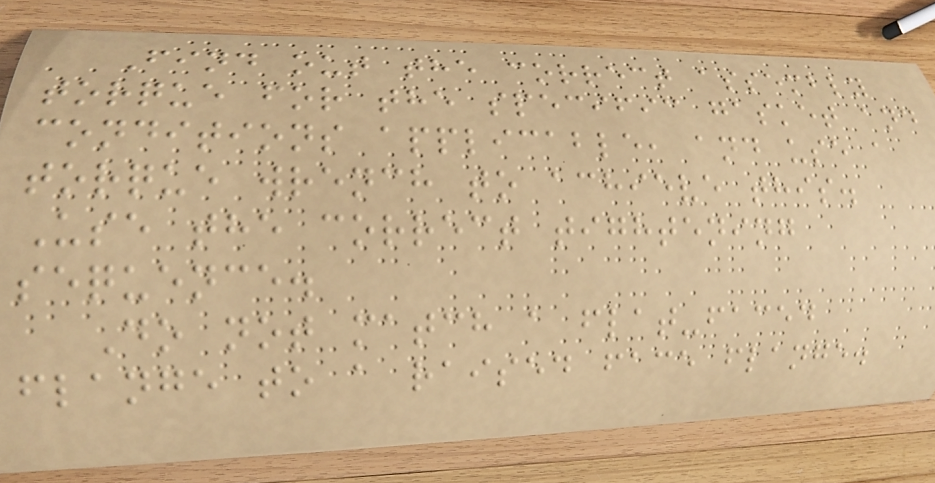Find out the correct assembly
torque for the specific gasket and
conditions applicable, and use a
torque wrench to achieve this.
Use the correct tightening
sequence.
Do not match a flat-faced
flange to a raised face flange.
